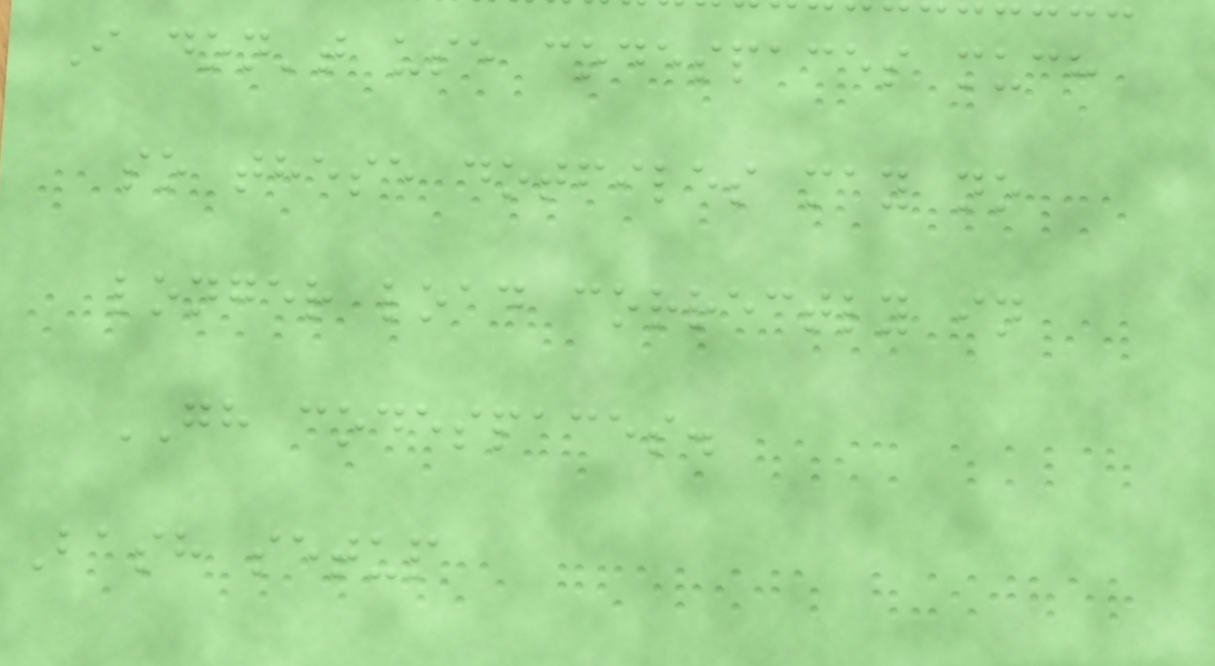I don't use codespaces much
so these dotfiles may no
longer load correctly in
GH codespaces.
Bash setup
